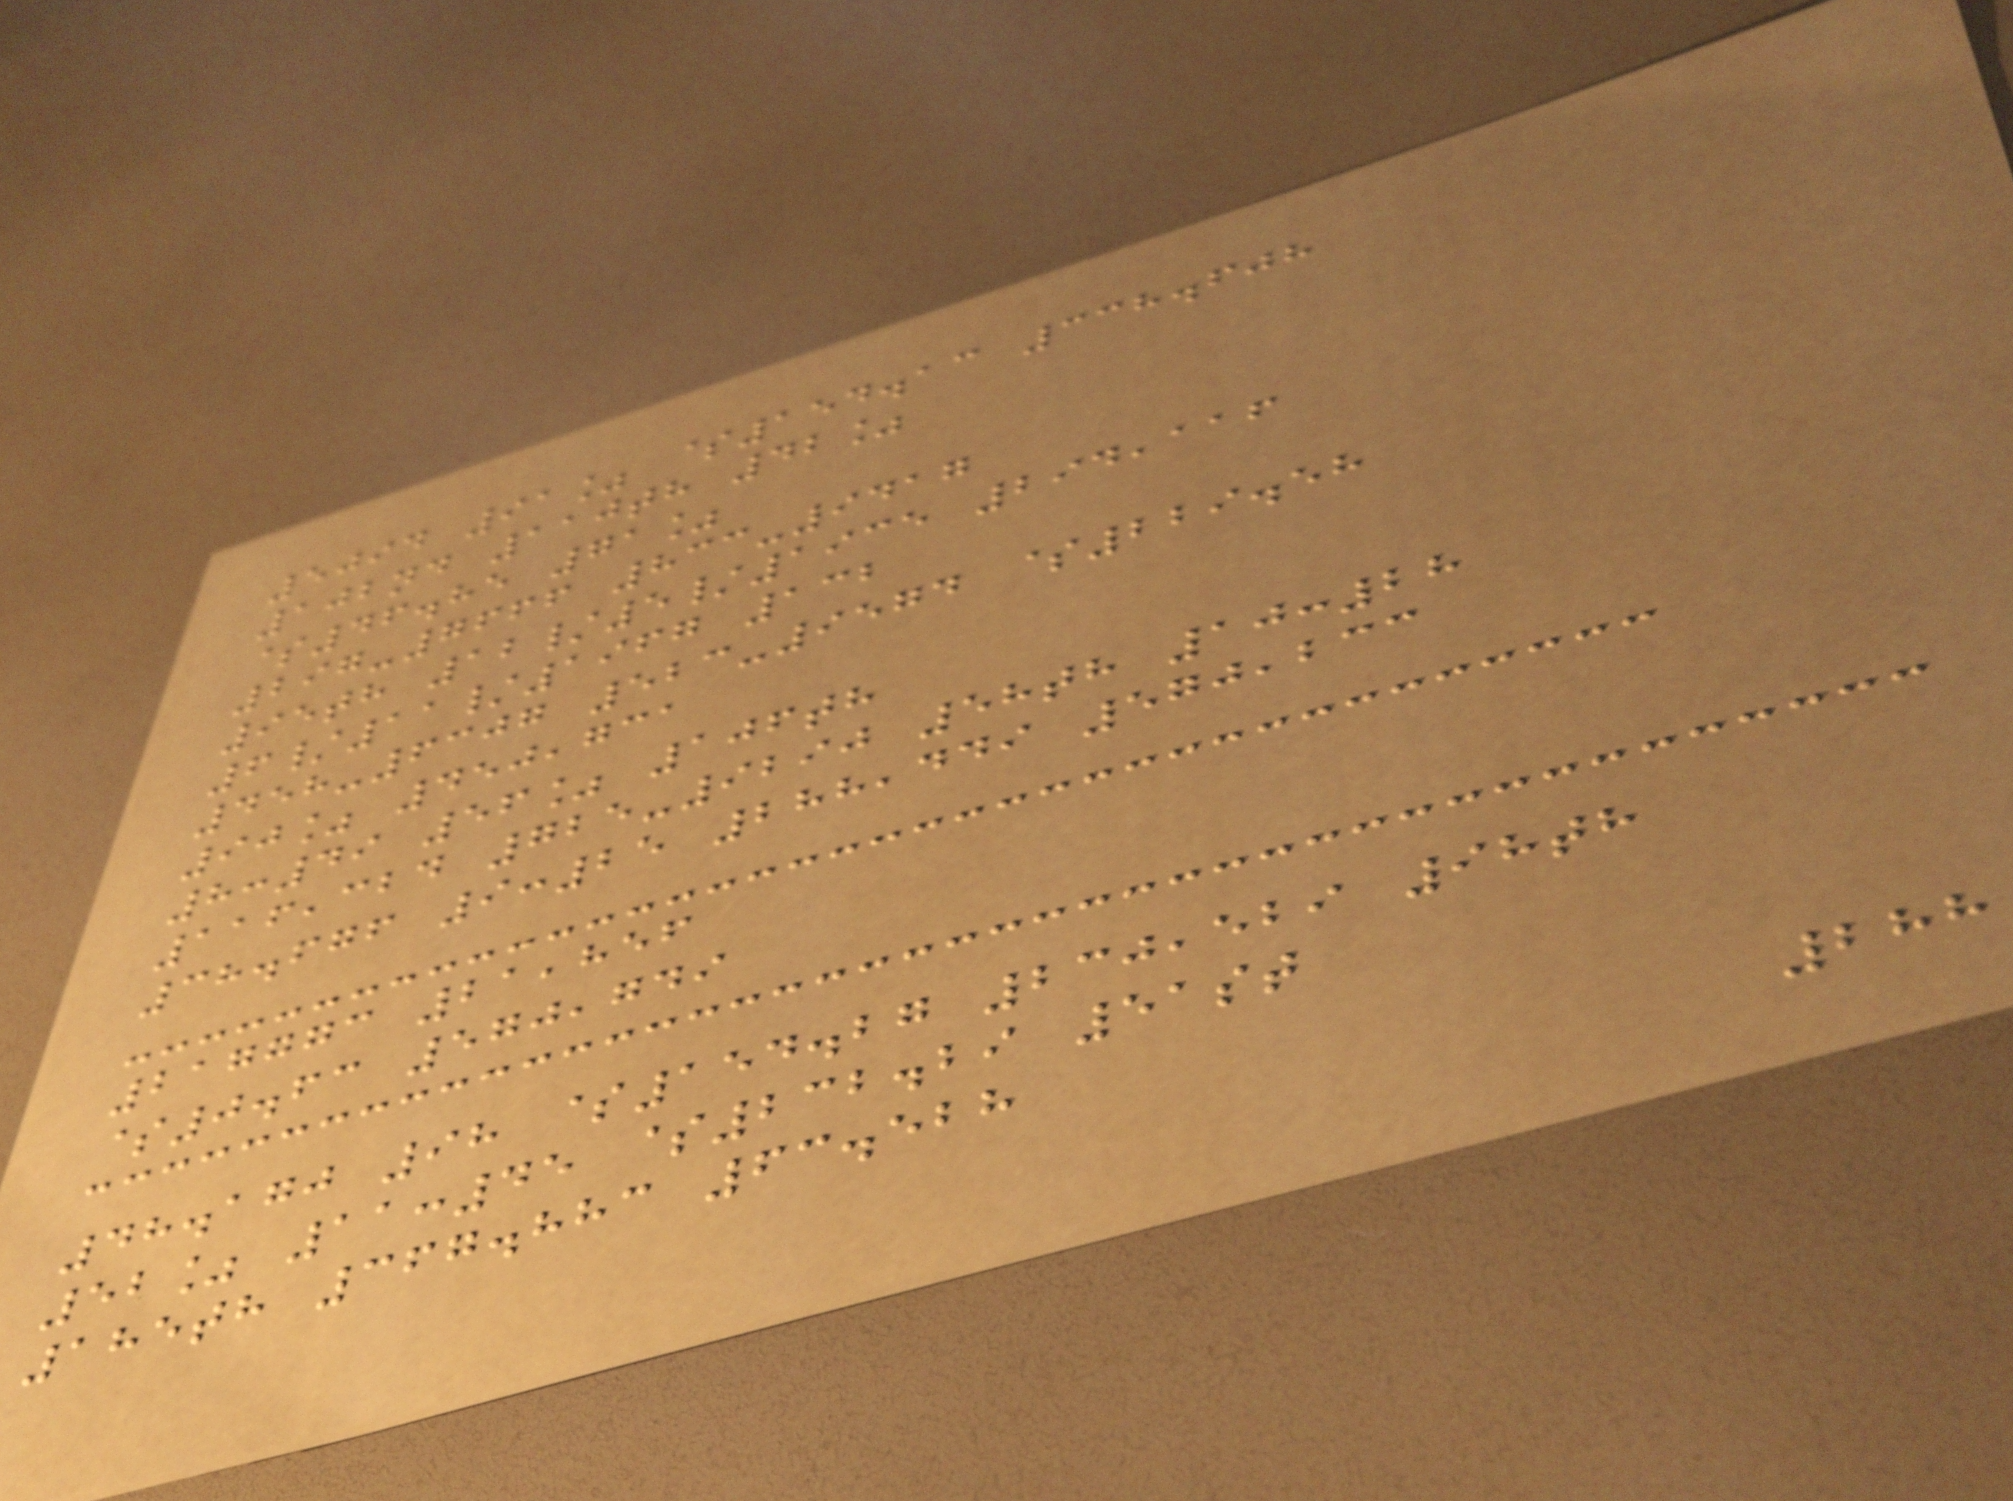5094 91% $154.13 338.608
102nd 110th 42%
$46.85 71%
297-7666 833-9417
95th 12/5/1935 294,116
6/11/1967 132
458-6307 523-9574 $229.58
90% 450,731
8:49 56% 106th
116,324 725-9290 58th 10:28
38.676 9:25 288,449 570,233
217773 21,856
$0.63 570,749
48.170 98 $154.27 230,529 98th
52% 11:45 $232.29 51st
185th 367.883 63.528
288
